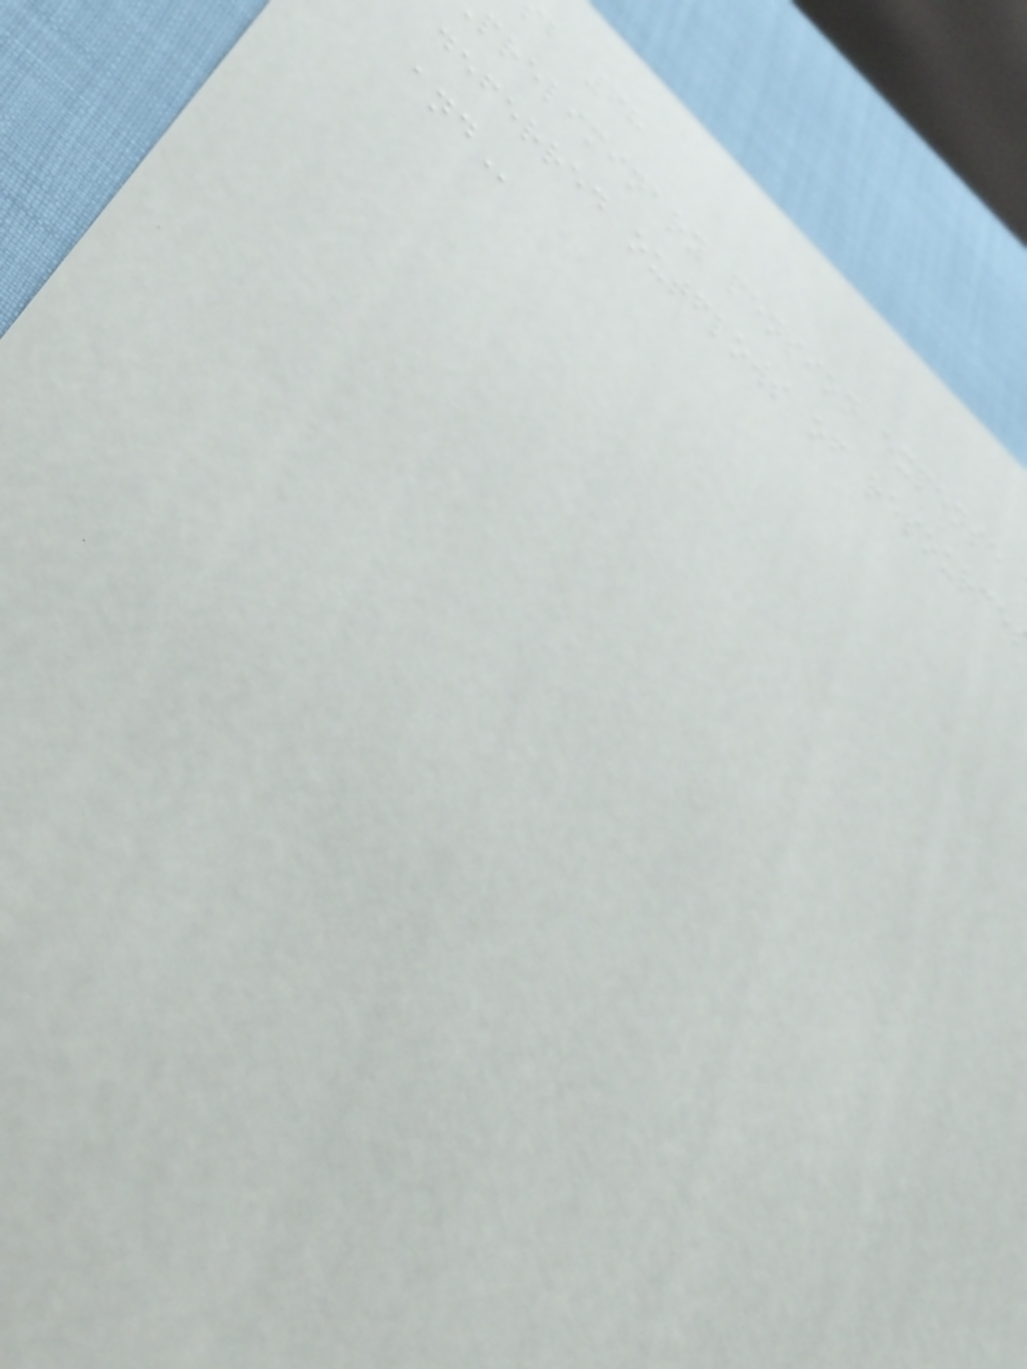b 68
preliminary pension expense
deferred outflows of
